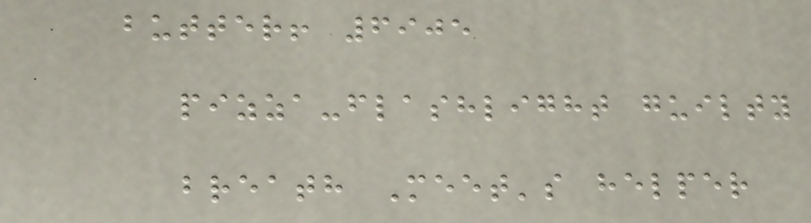butter! 6905
pizza-flashlight guilty
breath Meet's helper
